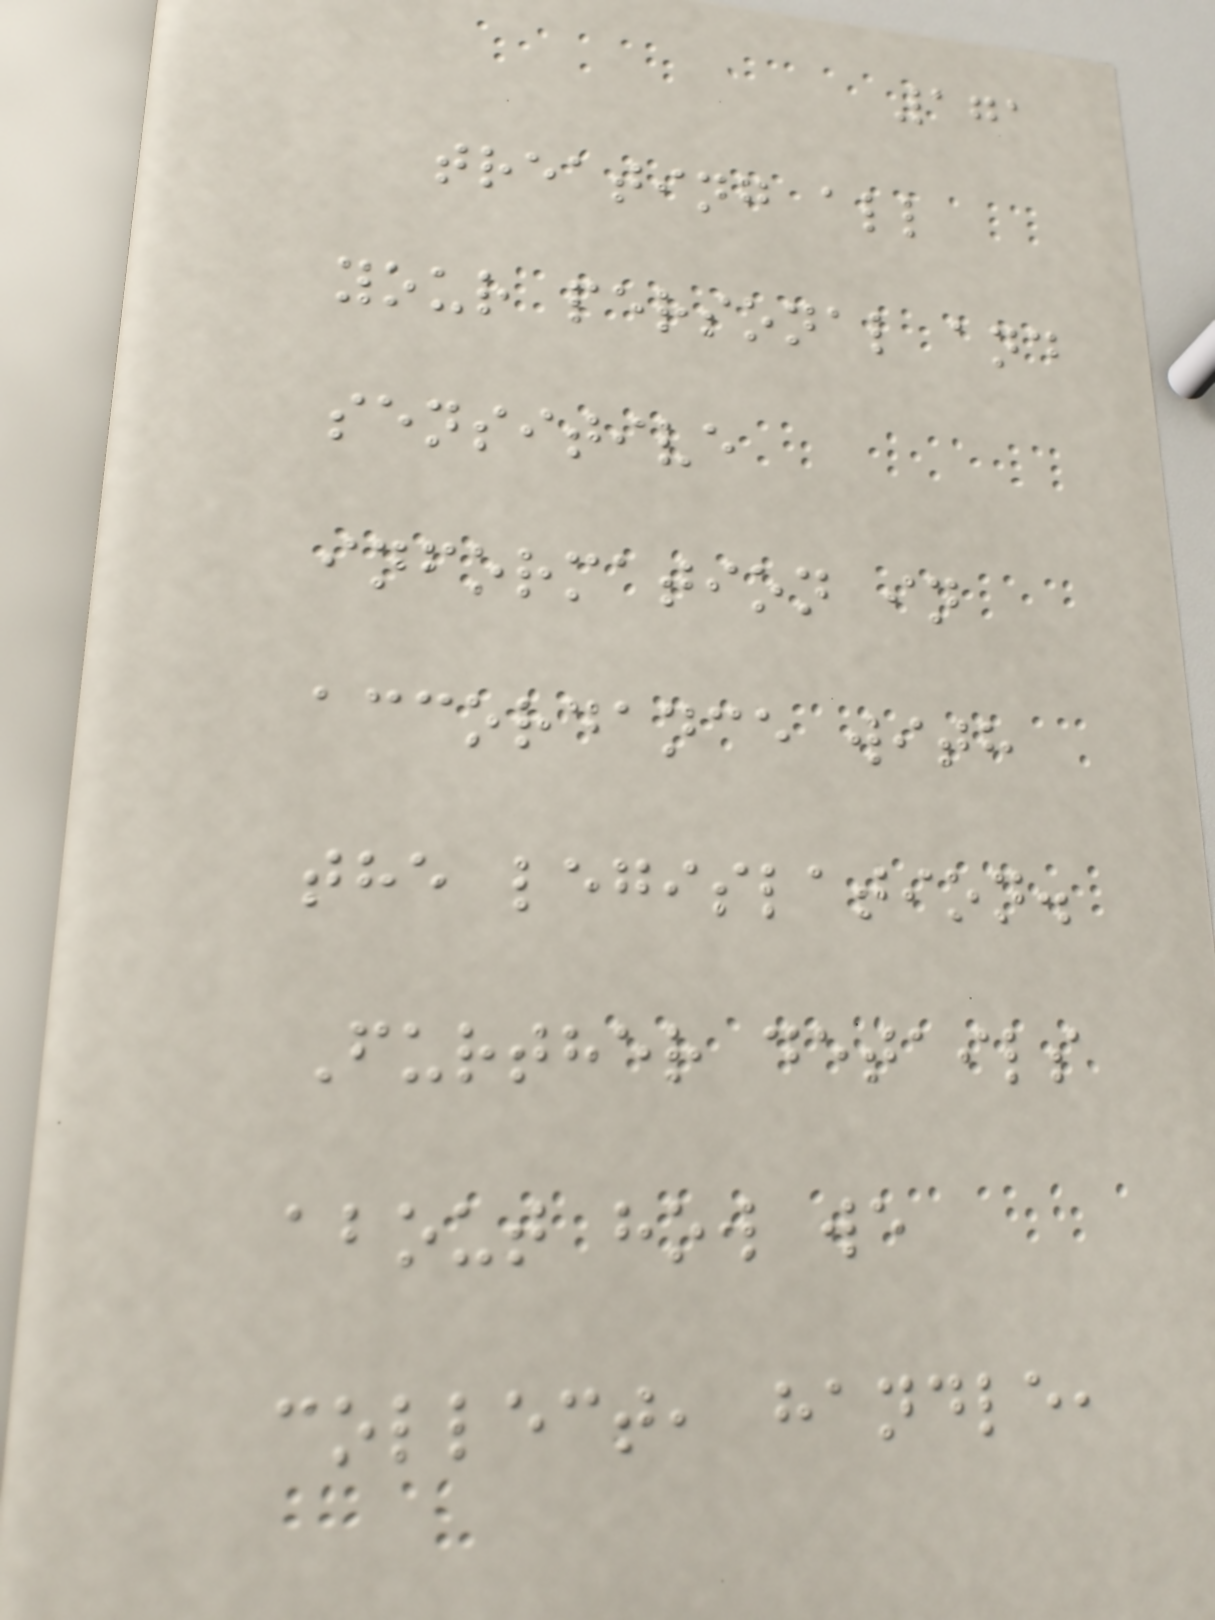171
treating all
your personal and
sensitive
information in
accordance with
the legislation.
Further details
about how we
collect, handle,
